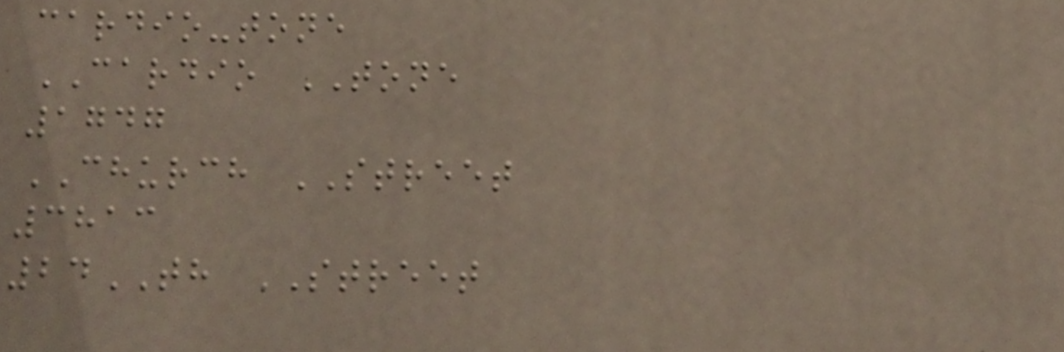cardio-tone
CARDIO TONE
1747
CHURCH STREET
3813
24TH STREET
